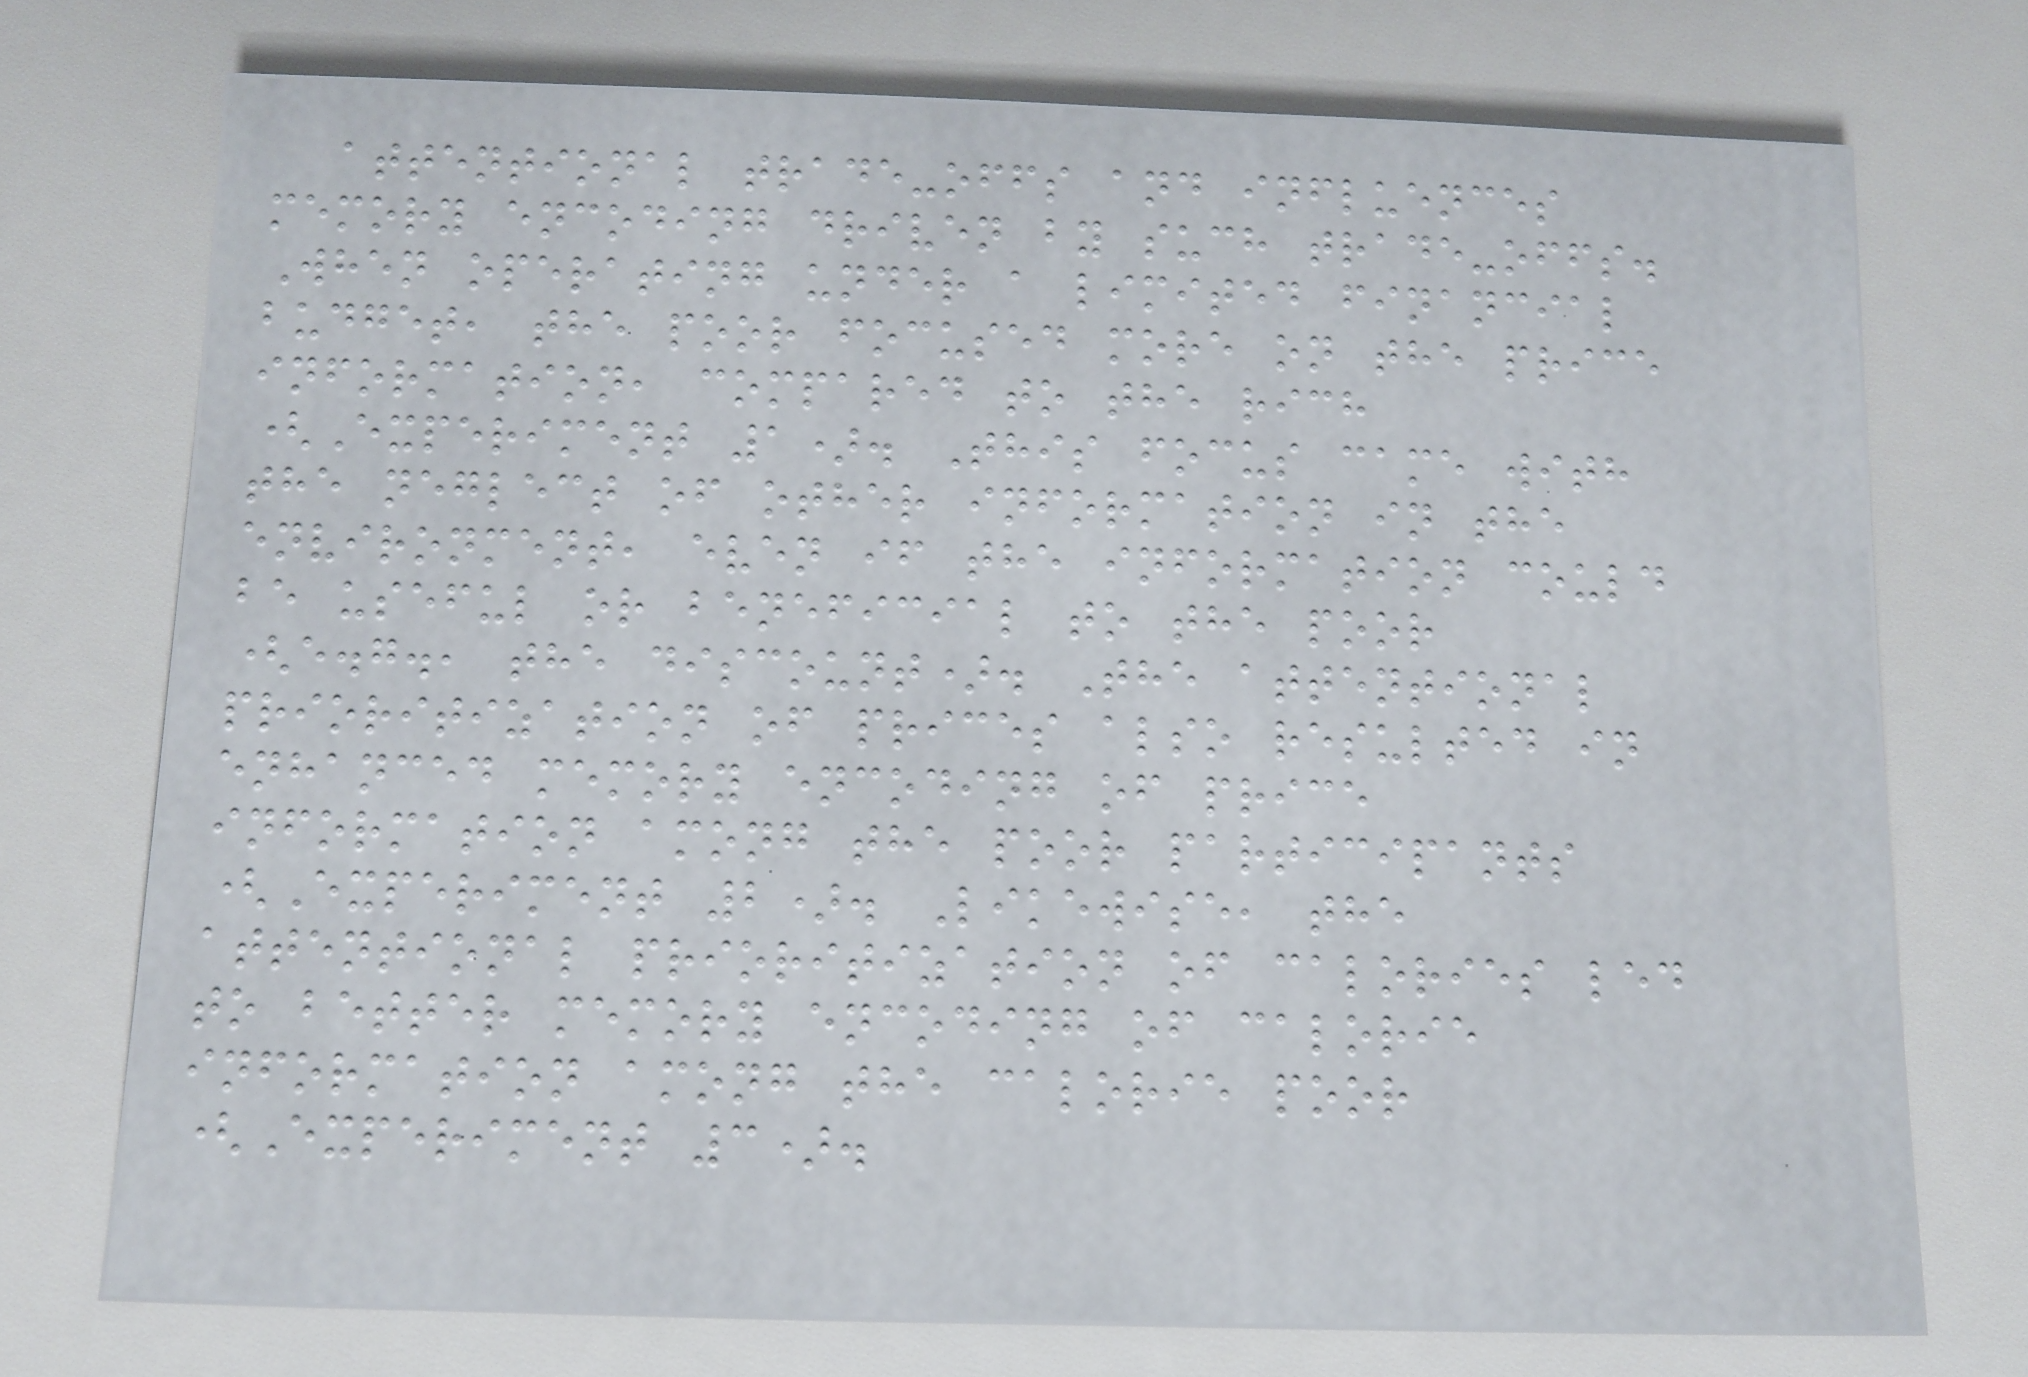attentional trade-offs and influences
memory encoding driven by such trade-offs.
When operating under a limited financial
budget, the poor focused more on the price
information, compared to the rich
(Experiment 1). This focus came with
the neglect of other information in the
environment, even if the information could
be useful or beneficial to the poor
(e.g., the discount). The attentional
prioritization of prices also resulted in
enhanced memory encoding of price
information among the poor participants
(Experiment 2). Likewise, the
attentional prioritization of calories led
to better memory encoding of calorie
information among the calorie poor
(Experiment 3).
